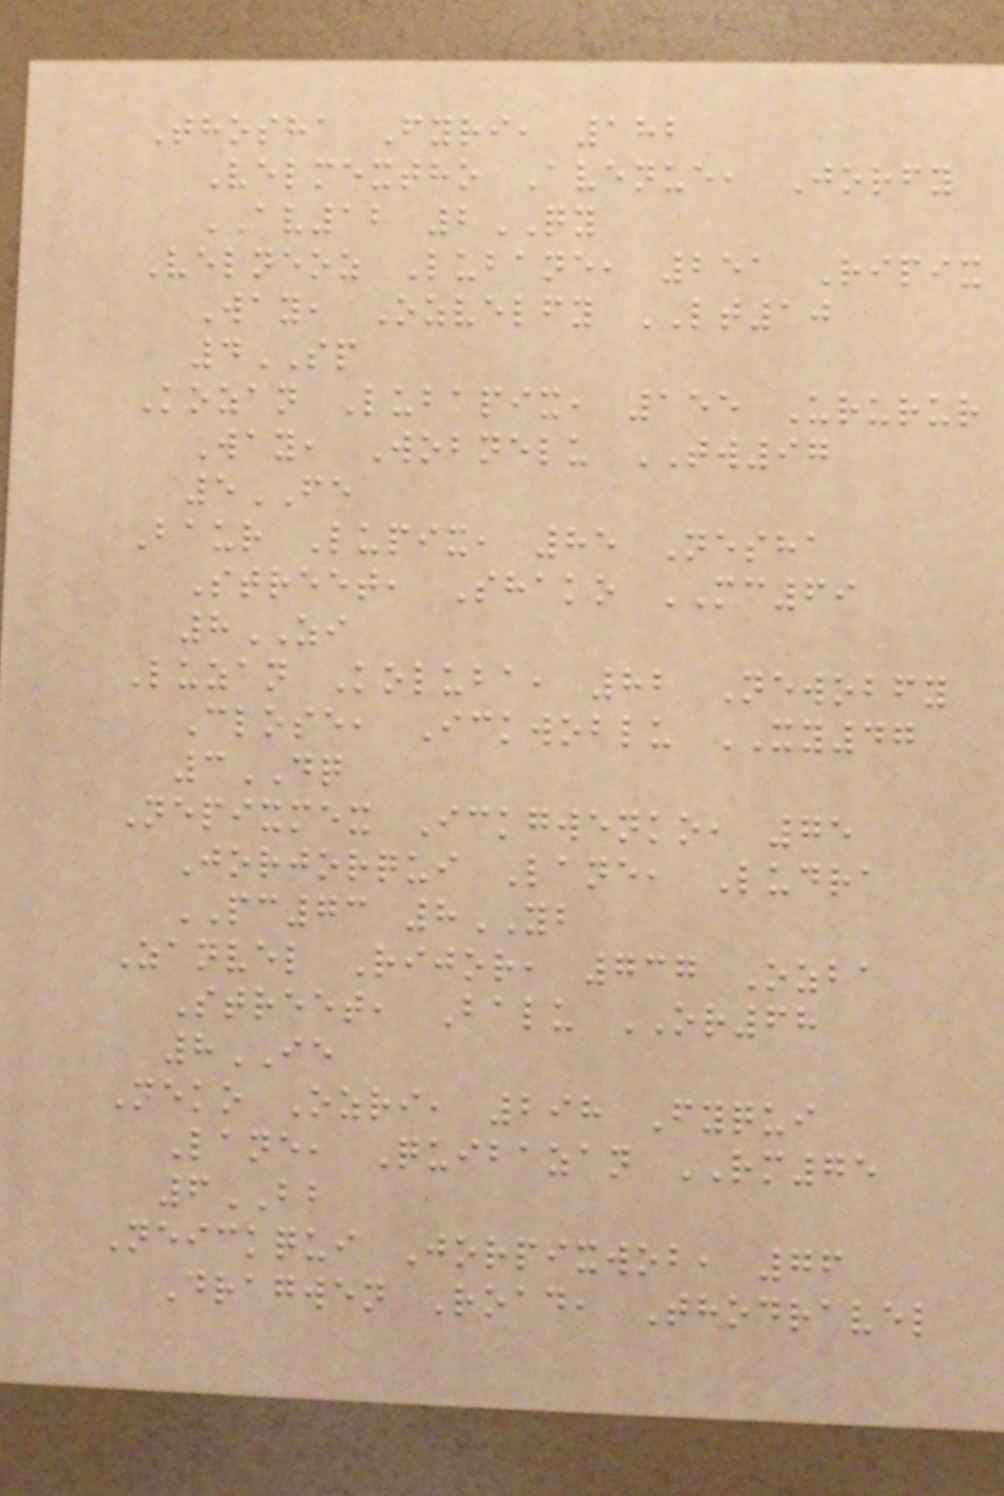Thosha Fyri, 182
Velmextho Avenue, Jorfy
AV12 2QY
Velneoz Lubane, 251 Ripix
Way, Ozvelfy LT10
4SP
Kozan Lubapix, 155 Ururur
Way, Wobnelu TW97
5FE
Baur Lupix, 85 Nesha
Street, Shako MC69
8ZI
Luzan Koluba, 82 Newobfy
Close, Ickwoblu XY47
3DQ
Nepixmex Ickgwenko, 75
Jorjorqui Lane, Ludra
PC73 8YB
Zanvel Rijor, 737 Ozba
Street, Balu OR68
8IE
Neko Ozri, 298 Fyqui
Lane, Quibazan RM75
6BB
Neickqui Jorpixwob, 76
Dragwen Road, Thodravel
